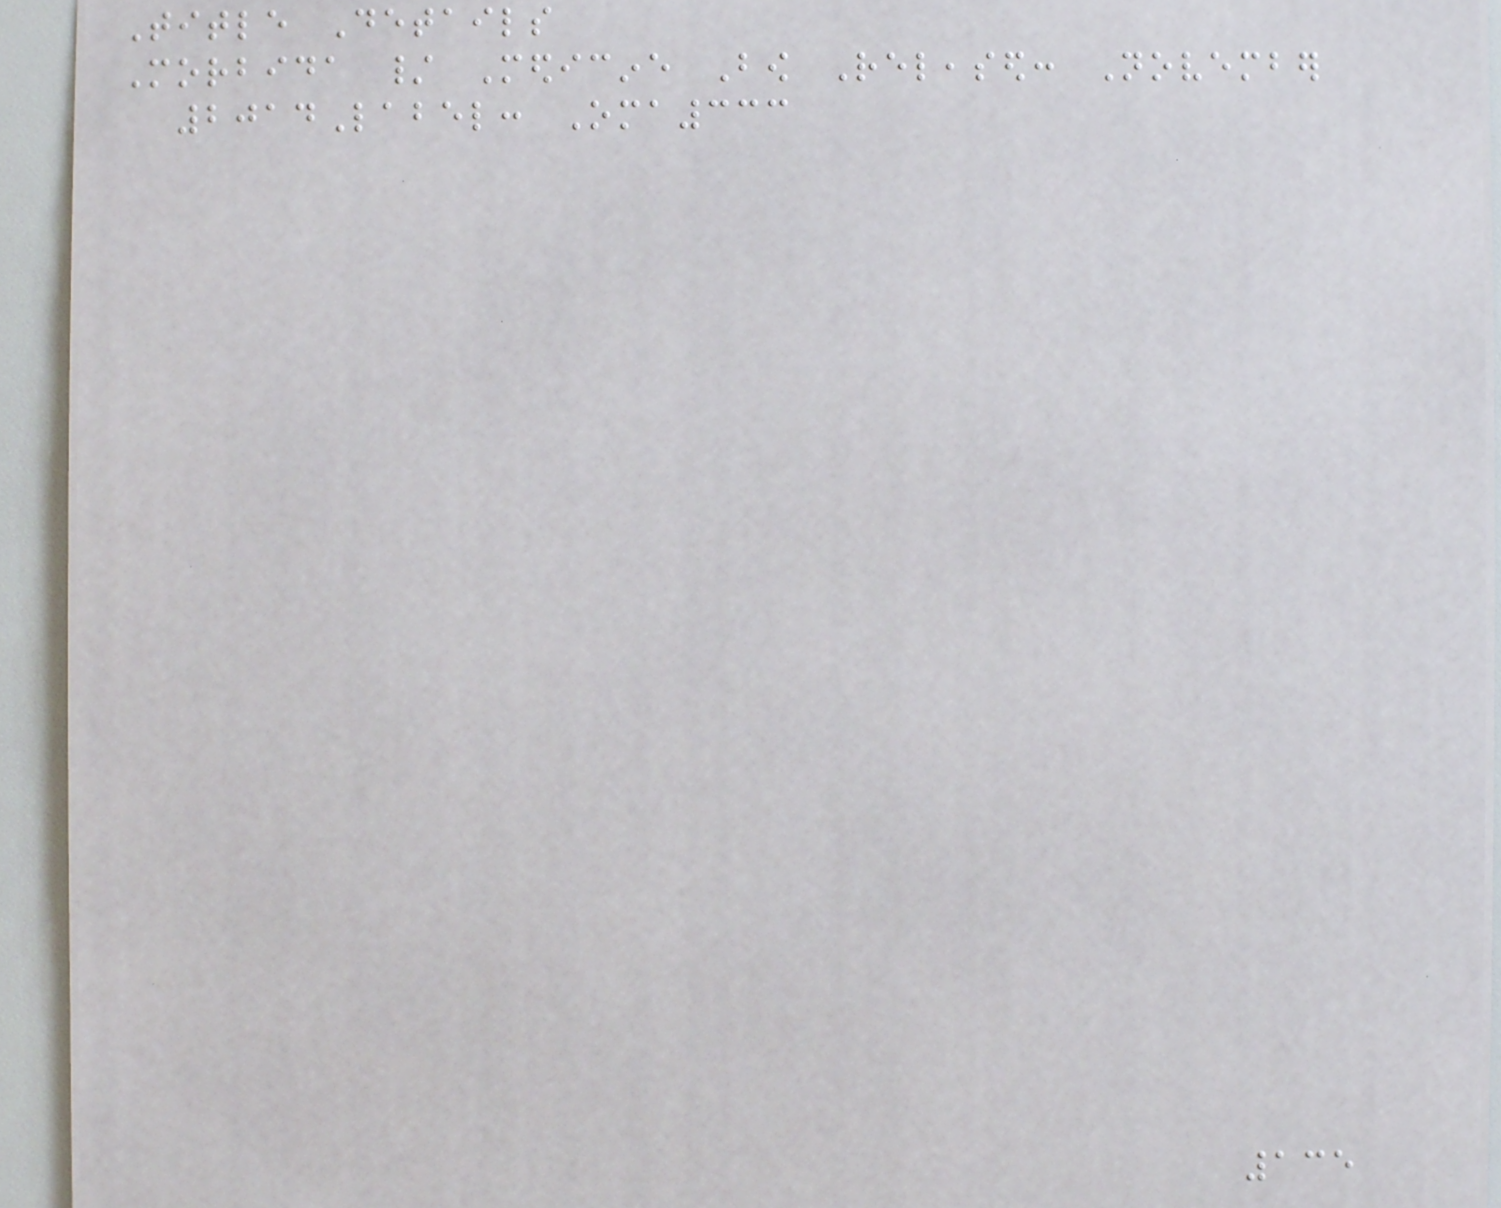Title Details
Morbida / Medicine Bow Released: November
2014Label: Oma333
135
